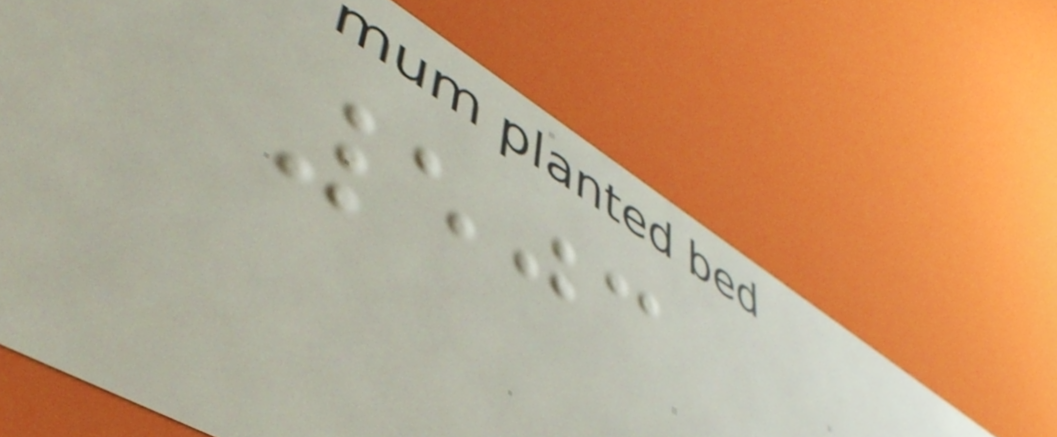503
